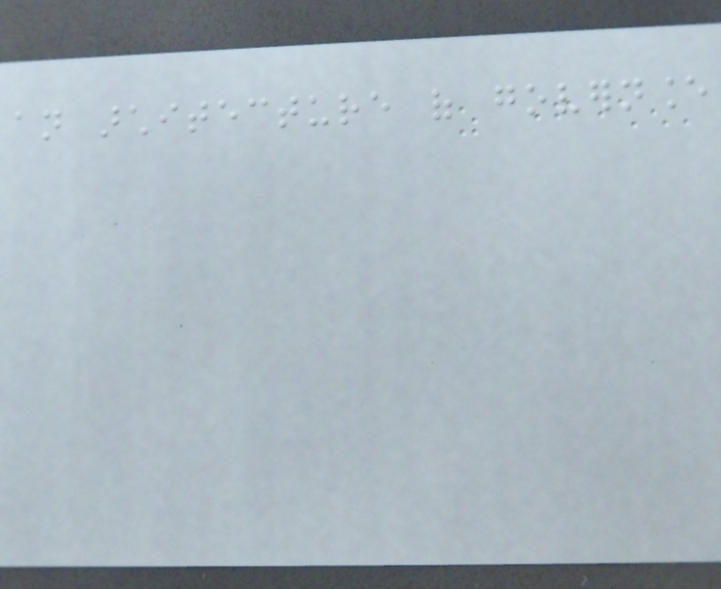an architecture of governance
